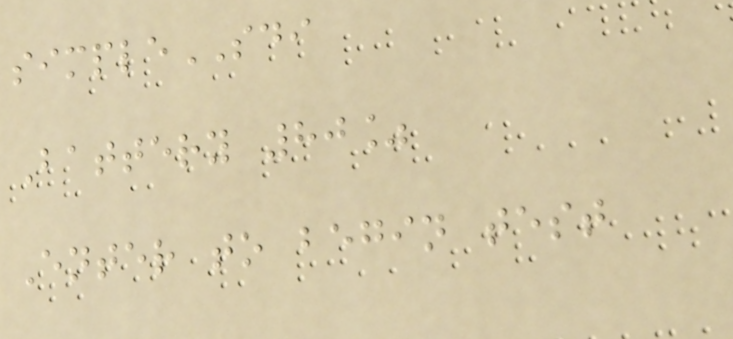simpleSDI
Battery 80%
Enter to begin test
